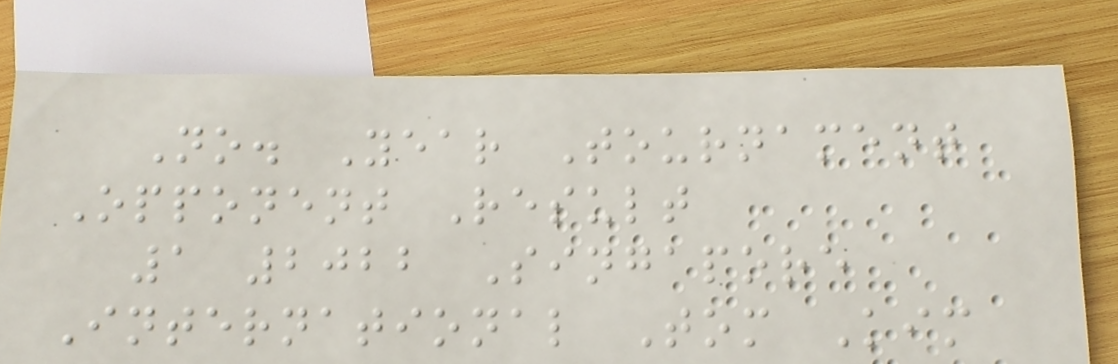No. Year Tournament
Opponent Result
1 2022 Singapore
International Tom Kim
